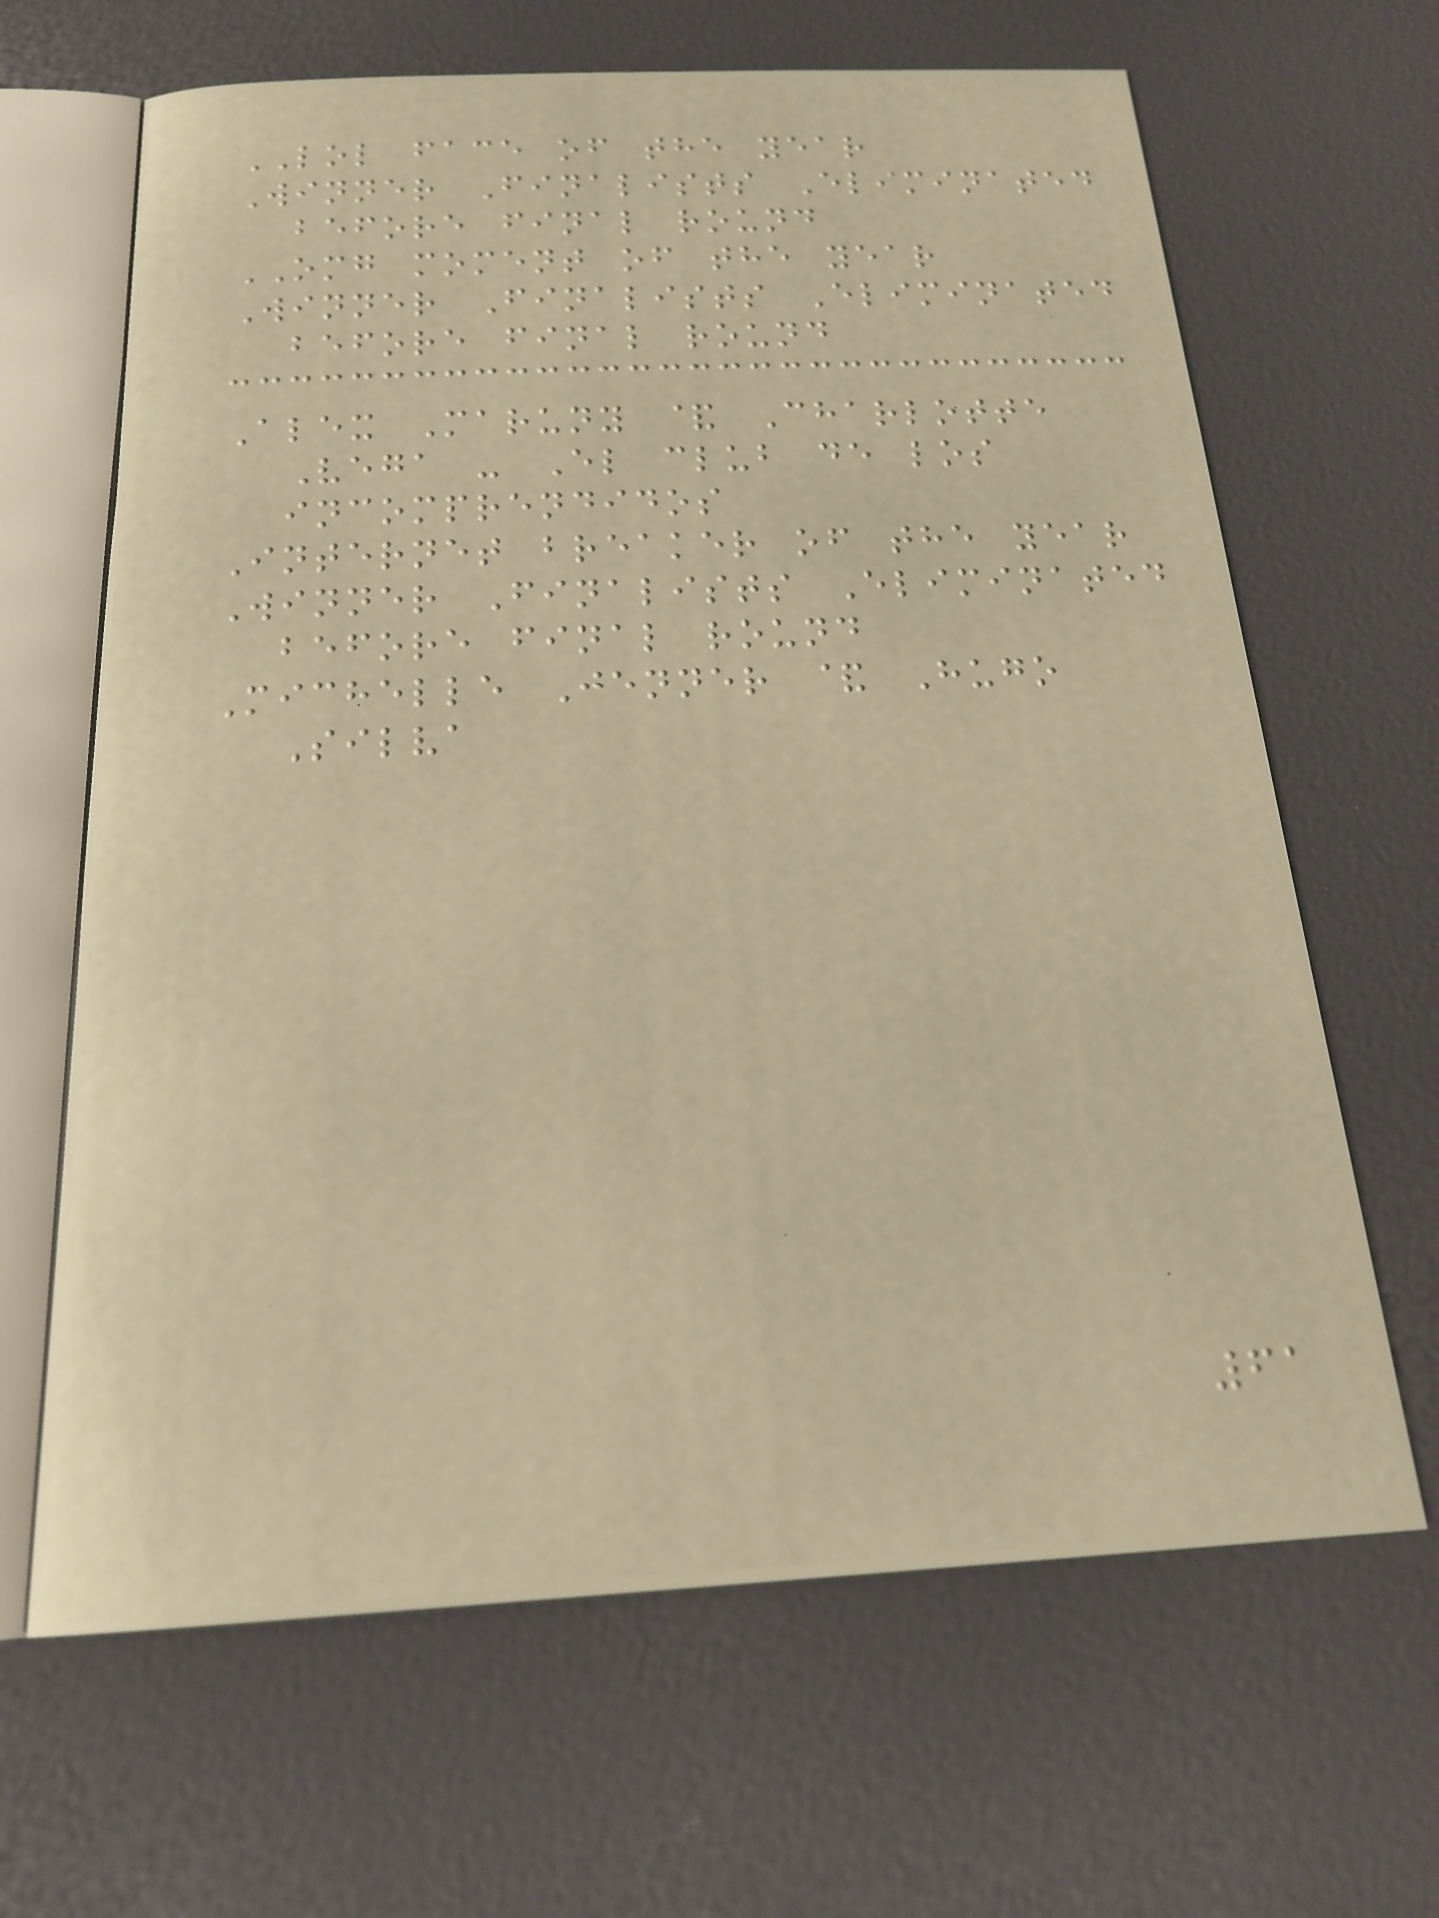LOL face of the year
Winner Finalists Eliminated
before final round
OMG moment of the year
Winner Finalists Eliminated
before final round
Alex Maruny & Charlotte
Vega - El club de los
incomprendidos
Internet breaker of the year
Winner Finalists Eliminated
before final round
Michelle Jenner & Hugo
Silva
61
